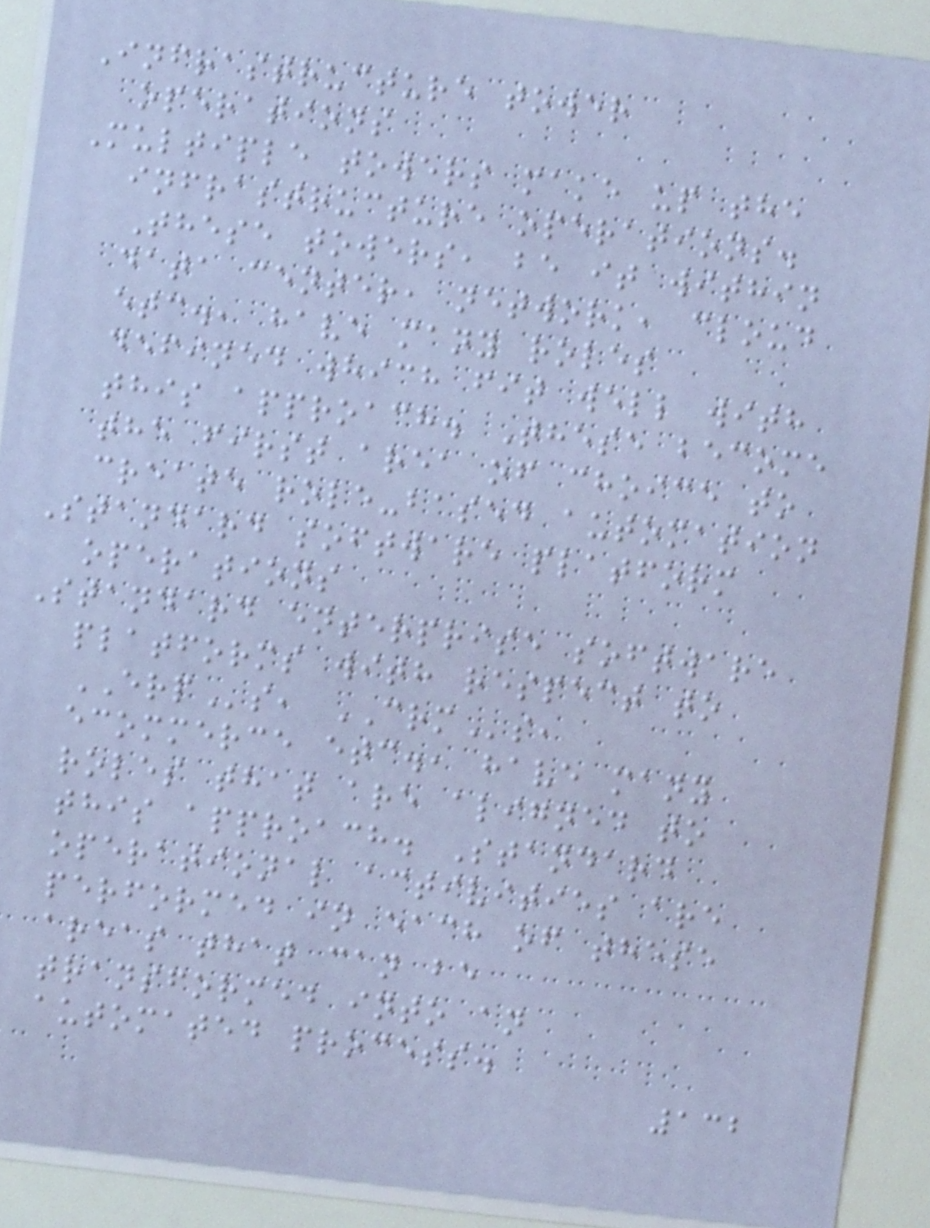Infrastructure tower
operations
Multiple towers make up the
infrastructure operations.
These towers, be it within
data center, network, cloud
etc., have many roles
defined which fit well with
this approach. These become
the first area of choice to
create role-based automation
Standard software platform
operations
Standard enterprise software
platforms with respect to
ERPs, CRMs,
ecommerce etc., have many
roles that are aligned to
this approach. Standard
operational activities are
performed in each of these
areas that can be
transformed into an
automated process.
132
